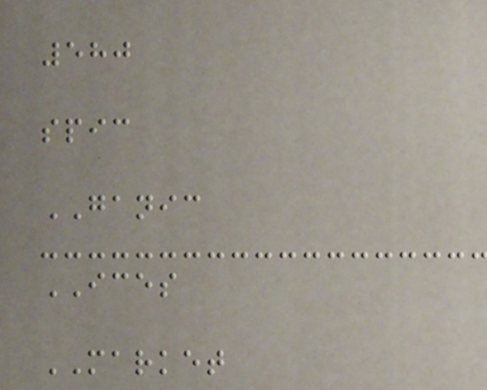580
spic
GANIC
ICES
MARKET
